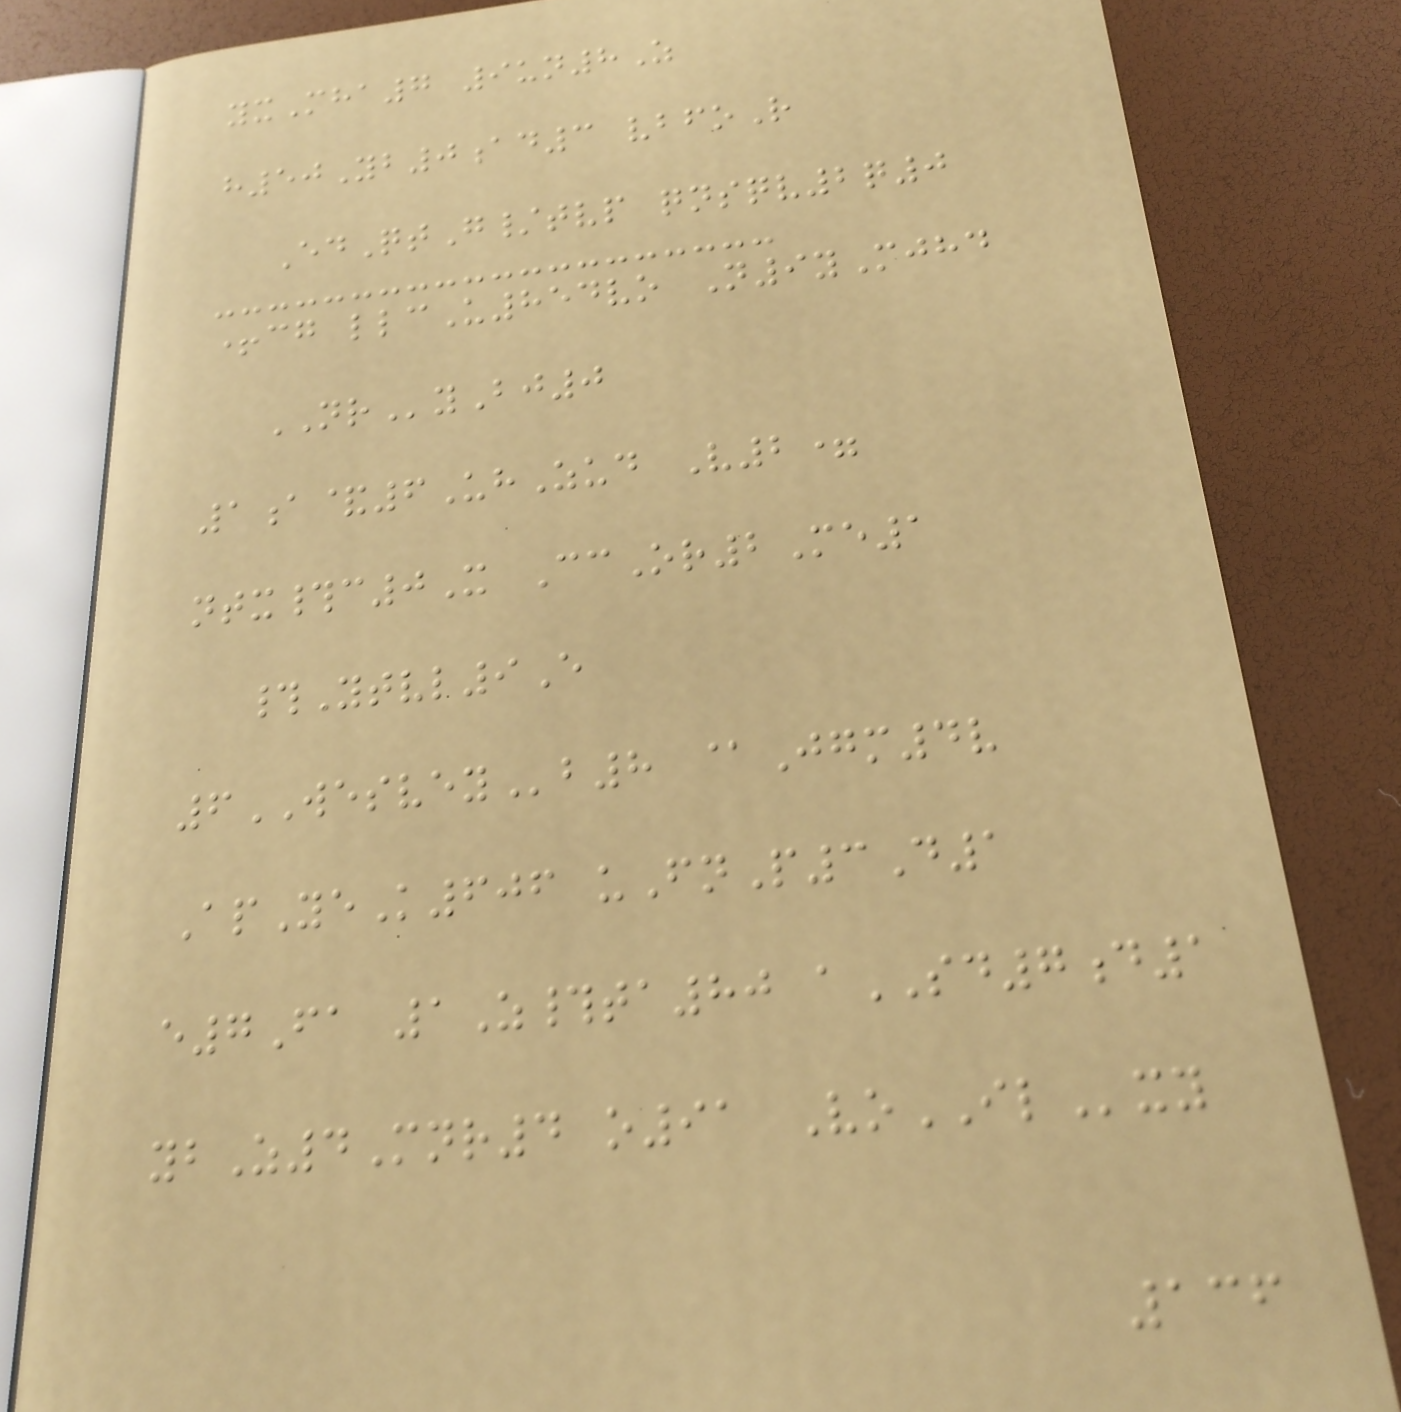yxMha7 9un8Z
h50Yb0ad3 vbfoR
EdQtG/tvp qnsqv2q0
+cg llcU854vo N9yMjhd
NRyBj0
1a&6UhZud V2=
ntx#c0X CcOr2Me1
#Ytvl9E
6WESVEYb8 @Jgm4v
ApYeK606 uFnP3D1
e7Fa 1Z#ta80 aSD7d1
ybZ4Mnr4 o91 VoILxy
136
